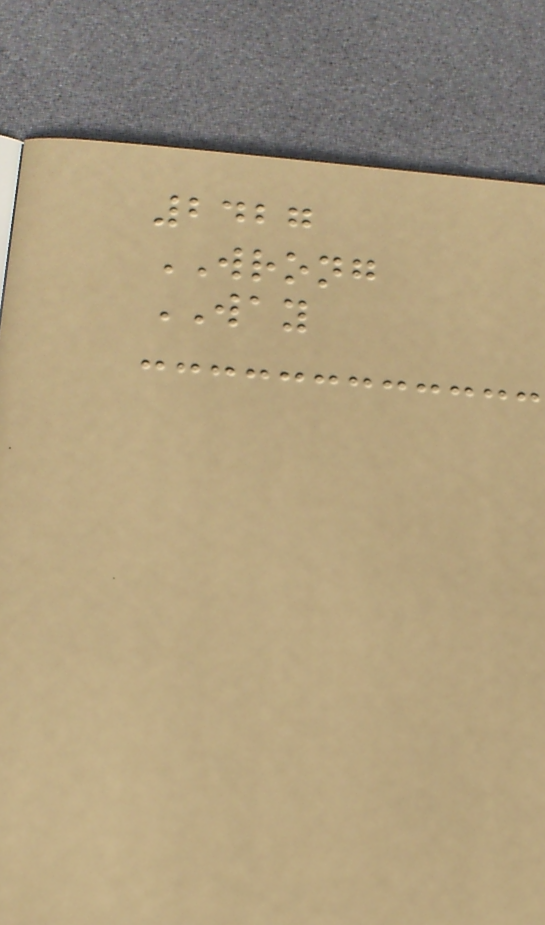2427
WRONG
WAY
